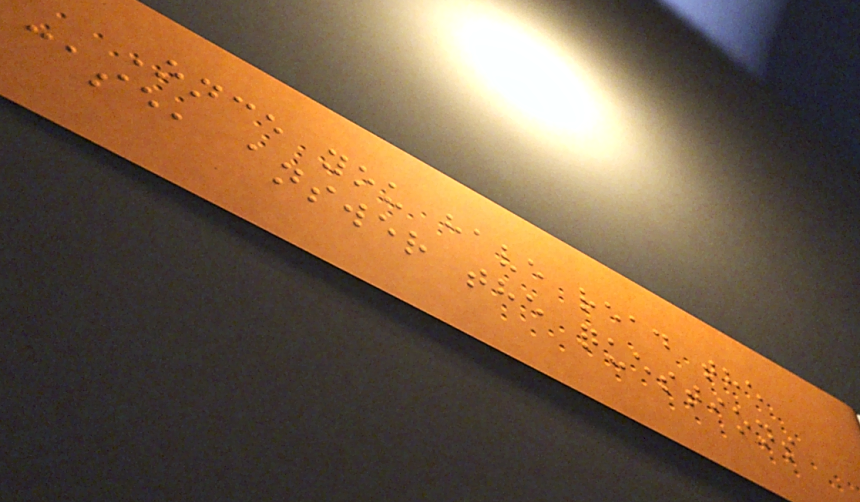Once you have read the
case, answer the questions
